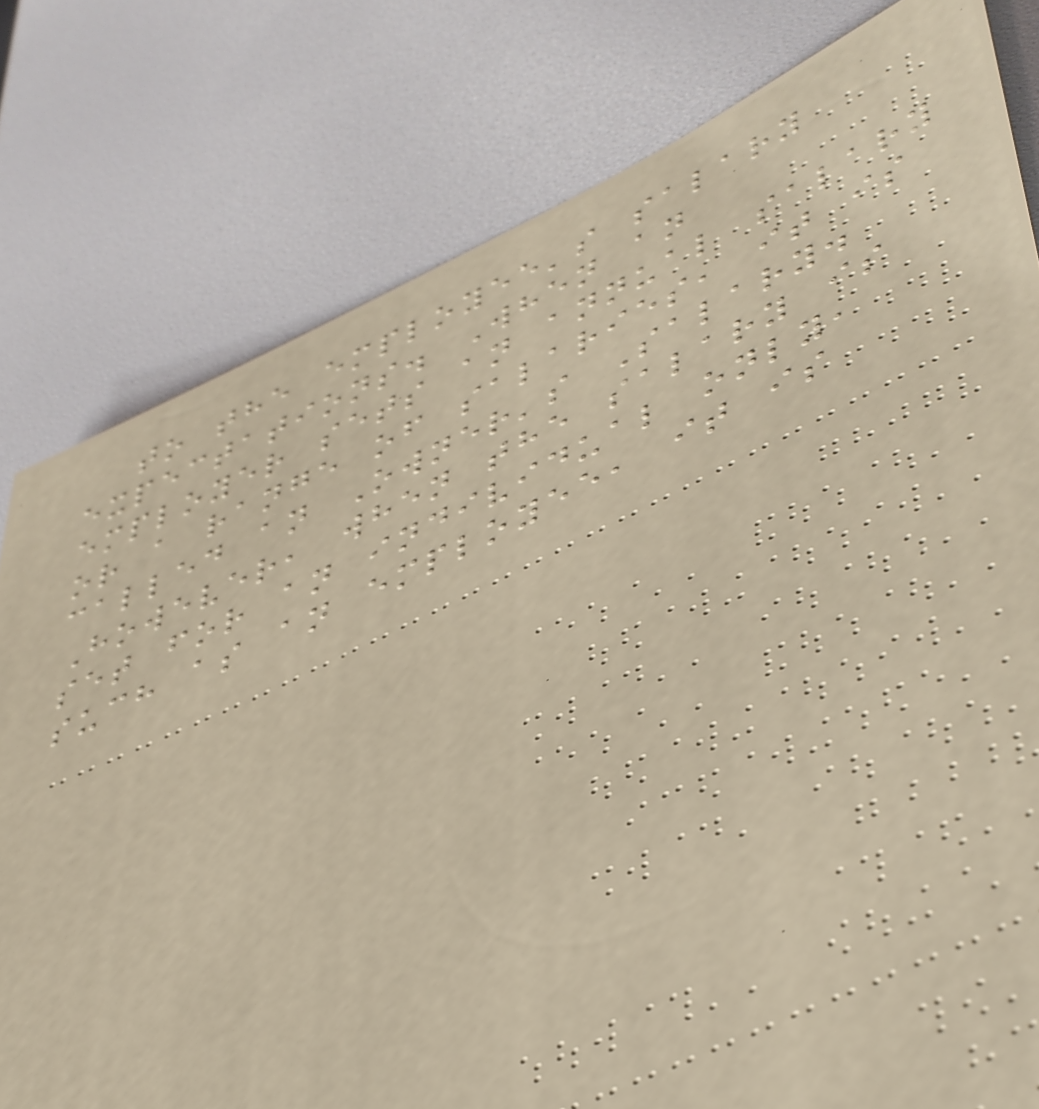to the employee's salary
expectations. When an
employer sets an annual salary
or a range of salaries, it is
called an Owner's Salary.
However, when the salary is
set for an individual only,
such as an employee, it is
